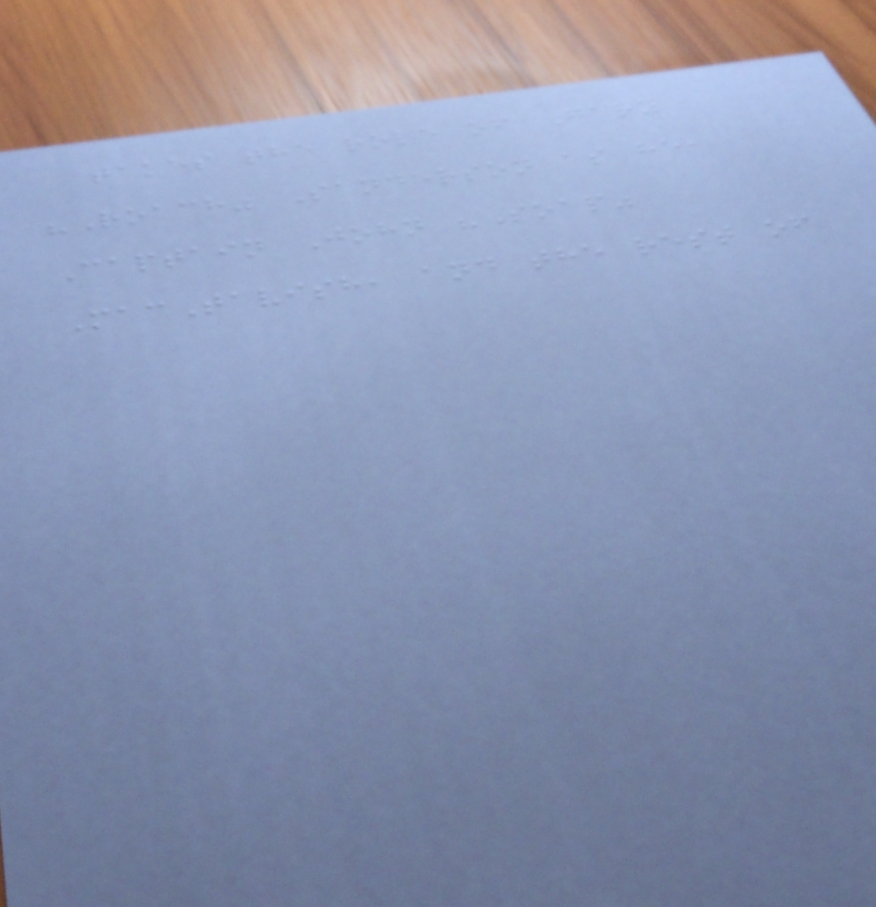takes the role of Gary
"Roach" Sanderson as he,
Captain John "Soap"
MacTavish, and the rest of
